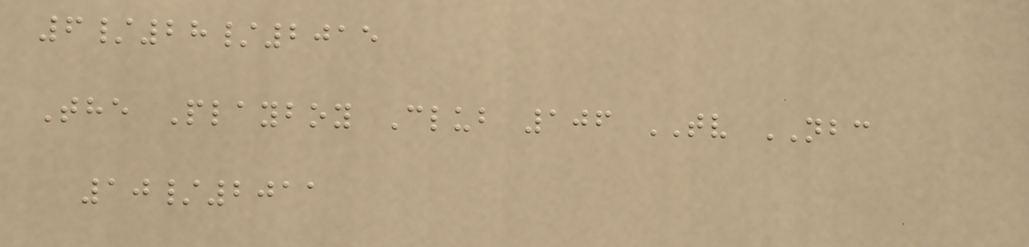6/28/2015
The Playboy Club 106 TV NBC
10/2011
